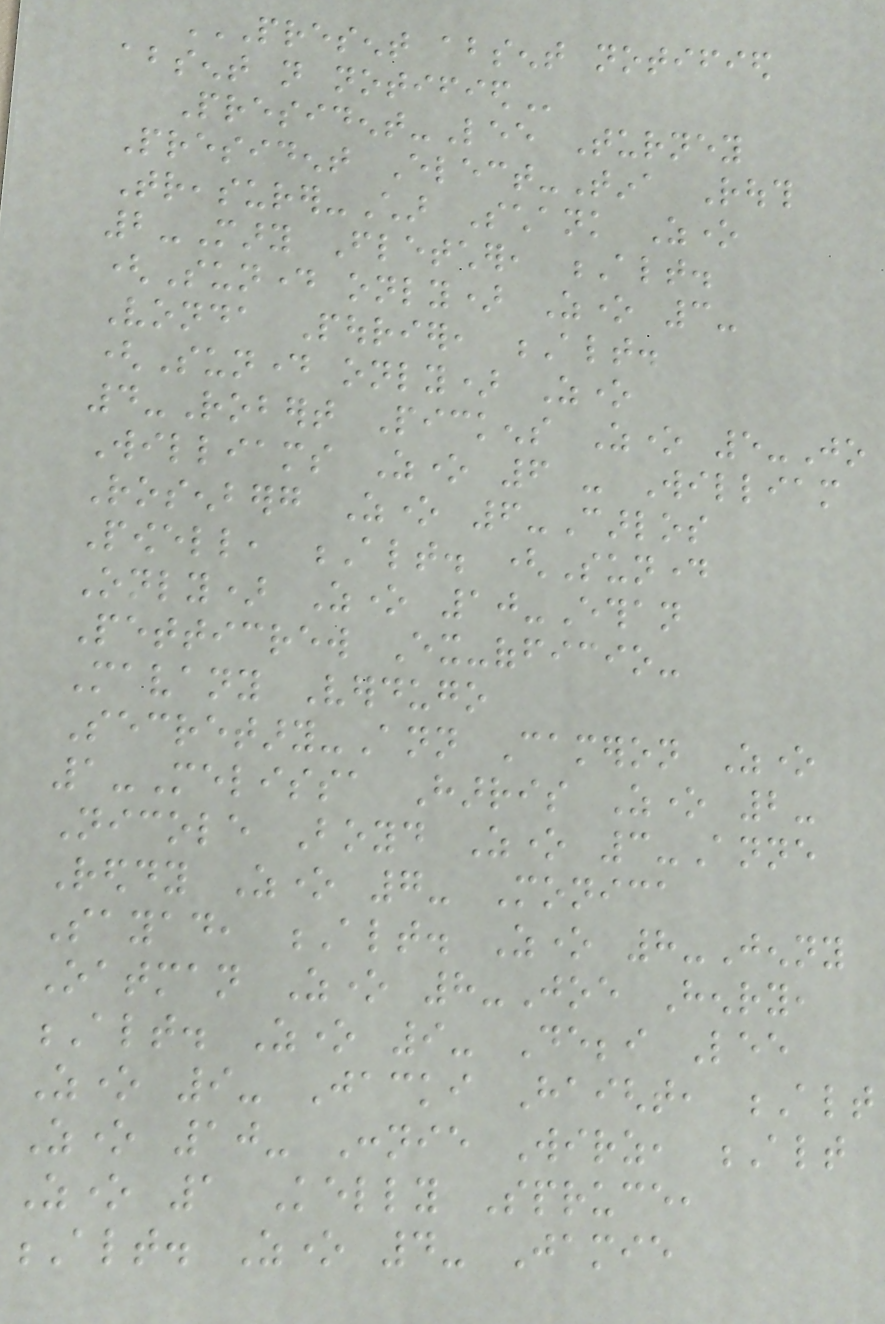PRESENT ABSENT NOTIFIED
ABSENT NOT NOTIFIED
President-Lee Turney
President Elect-Tina Routh
Treasurer-Char Schank Zone
2-Mary Fletcher, Alt.
(Sunday only) Zone 3-
Vonda Pourier, Alt.
(Sunday only) Zone
4-Robert Pickens Zone 5-Jo
Williams Zone 6 - William
Rosenberg Zone 6-Carlos
Powell, Alt. (Sunday
Only) Zone 10-Ethan
Petticrew Ex-officio-
Mavany Verdugo
Secretary-Ann Cameron Zone
1-Melissa Harris Zone 2-
Nicole Boyd Zone 3-Anne
Reddy Zone 7- Monica
Sayad, Alt. Zone 8-Jenny
Oatman Zone 8-Joe Henry,
Alt. Zone 9- Debbi Lee
Zone 9- Jacki Haight, Alt
Zone 10- Connie Wirz, Alt
Zone 1 Kelly Spruce,
Alt. Zone 4- Jamie
